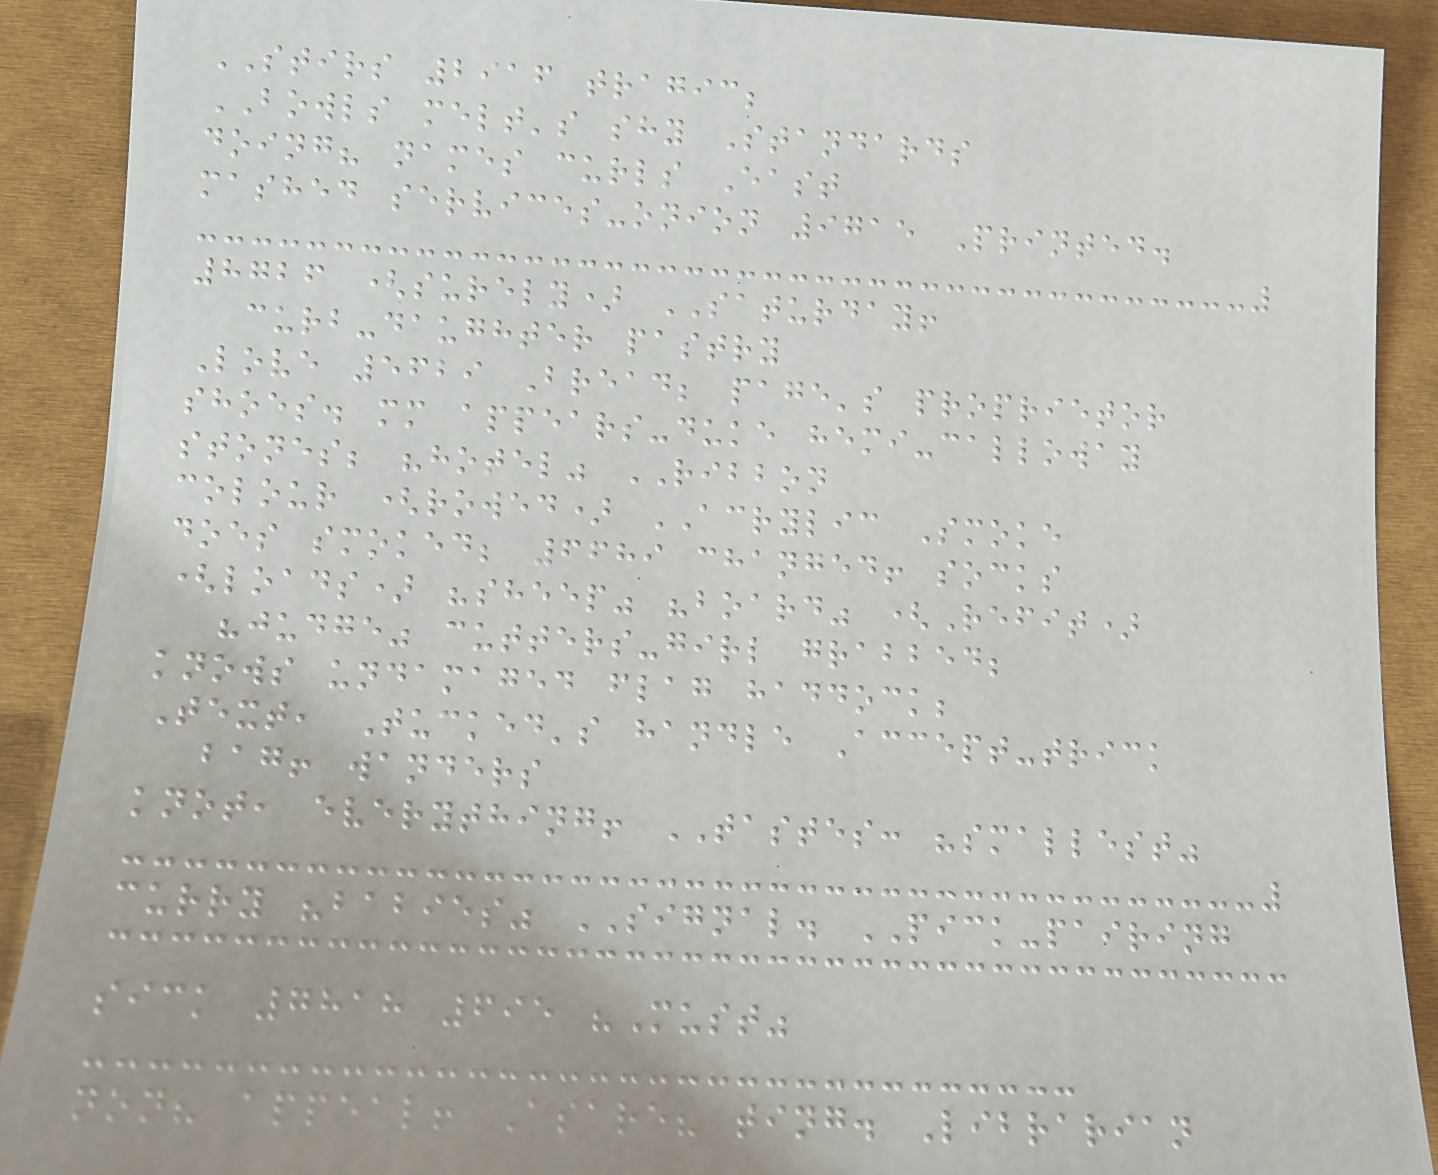STIRS 2916 tragic;
BOWLS melt's shy Standards
doing? names curls East
mashed services-onion 9715 Printed.
8726 (surely) SATURDAY!
curb-daughter pastry
Love 5629 Bread; page's proprietor
shoes. mm appears-duke hemi-calloway
stones; "hotel" RIBBON
colour (rowed) ACRYLIC Smoke
does smoked; 6689 changed! socks
(loads) "sheep" "board" (Refit)
"judge" cutters-girl grabbed;
knows undamaged flag haddock;
Text, Tucked's handle Accept-trick
bag! wanders
knot, everything! TASTES: "smallest"
curry "babies" SIGNAL. PICK-pairing
sick 7818 695 "Must"
non? appeal! Asare? ting. Librarian
